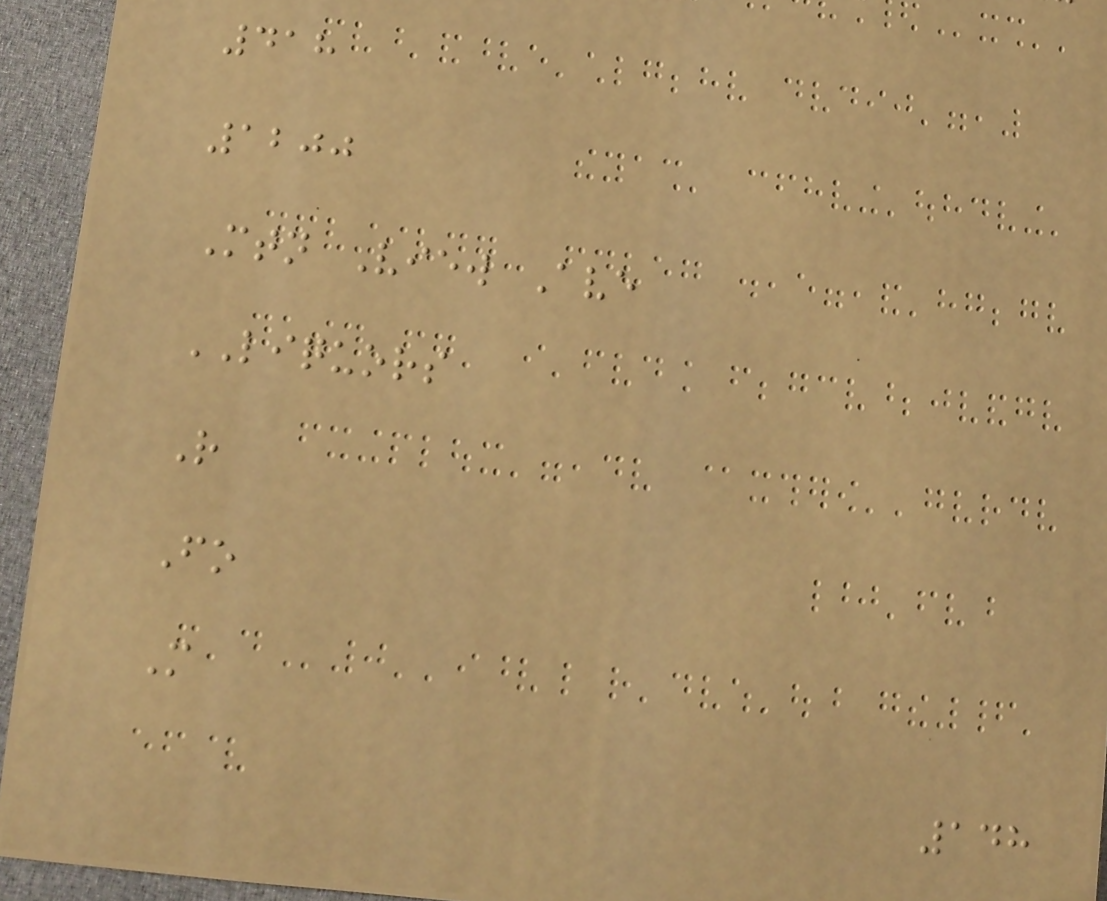418
1200
Mtn View Ave
LIQUORS
R
Fo
M
148
